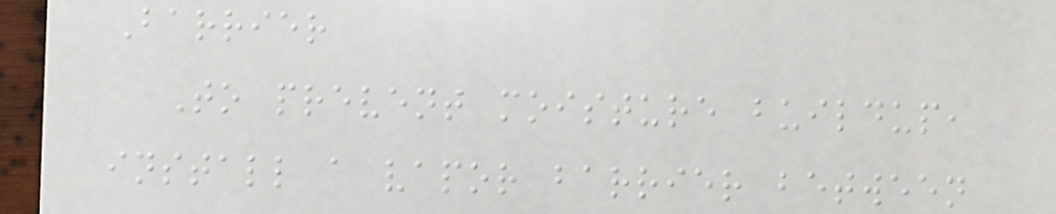Barrier
To prevent moisture buildup,
install a vapor barrier between
